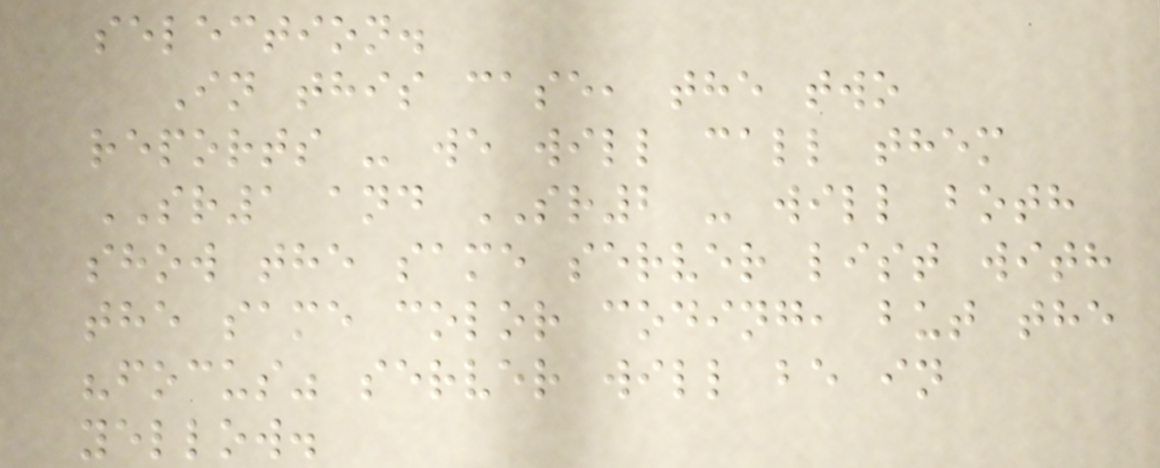selection.
In this case, the two
reports - we will call them
SR1 and SR2 - will both
show the same server list with
the same color coding, but the
"focus" server will be in
yellow.
